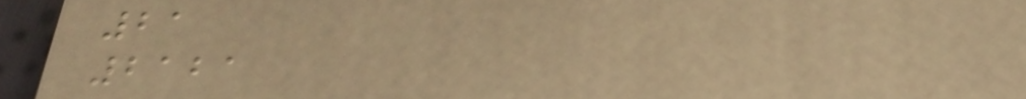21
2121
